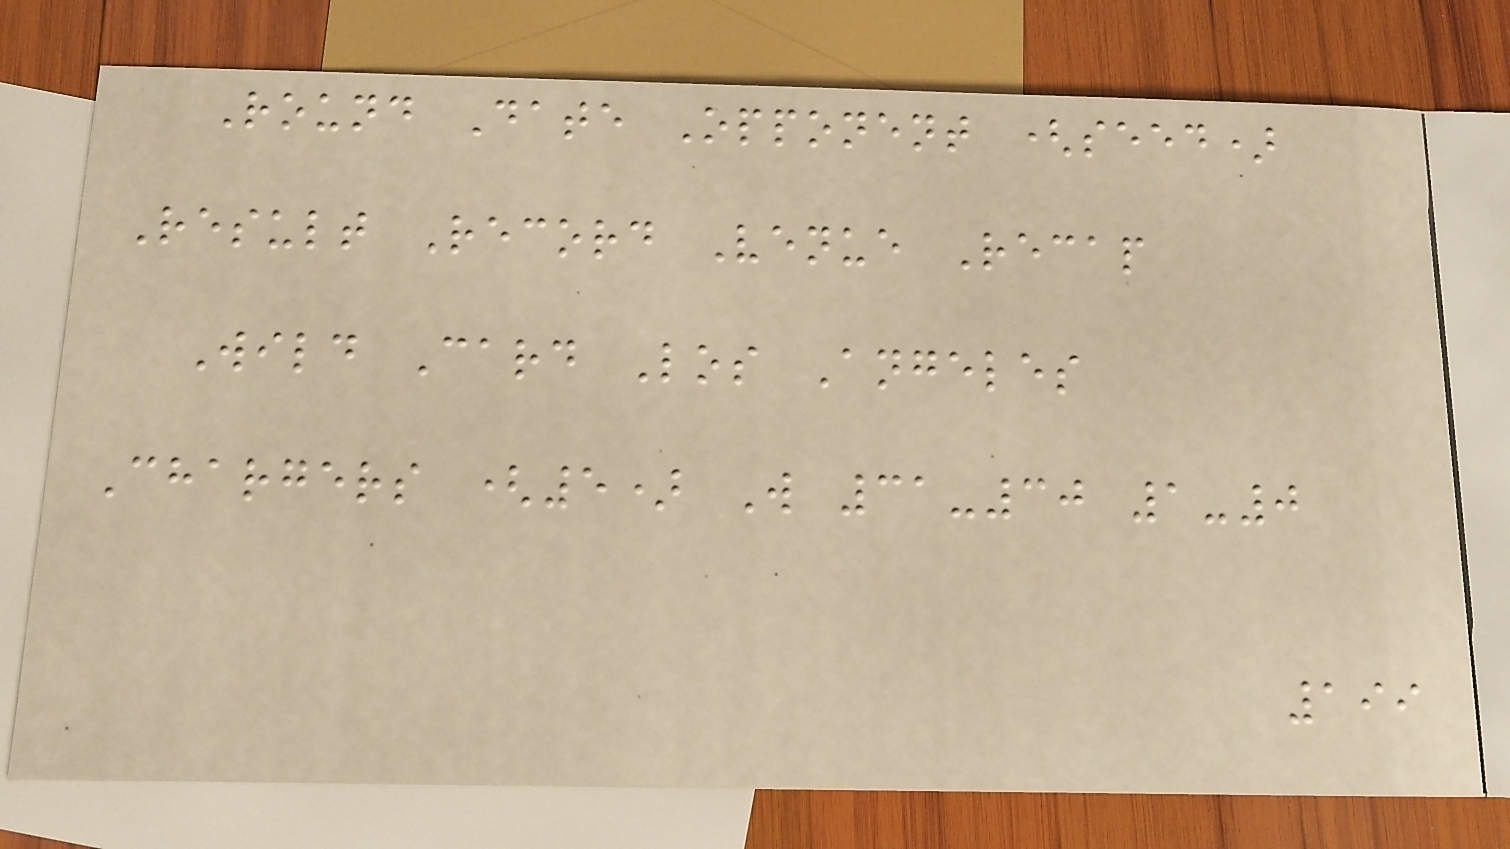Round Date Opponent (seed)
Result Record Venue Recap
Wild Card Los Angeles
Chargers (5) W 31-30 1-0
199
